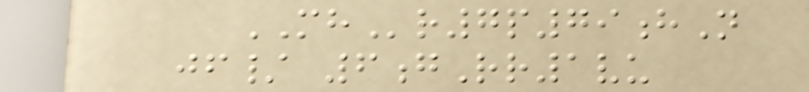MHr7p79hN
jf/ 6gRr1vu
